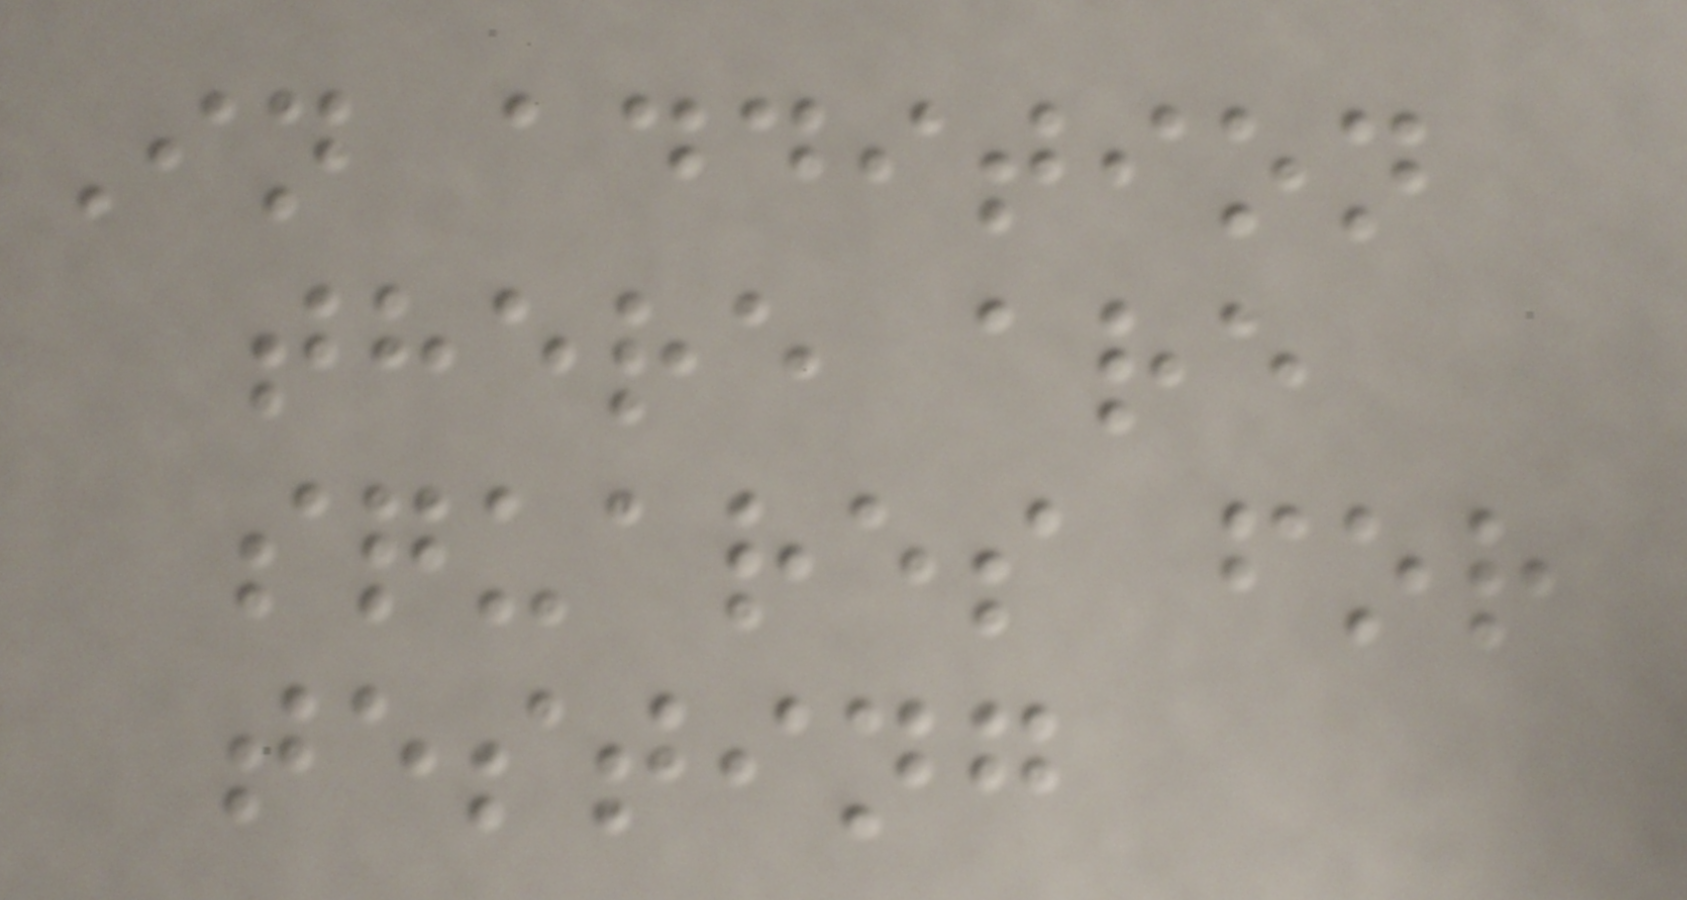In addition
there are
squares for
testing
